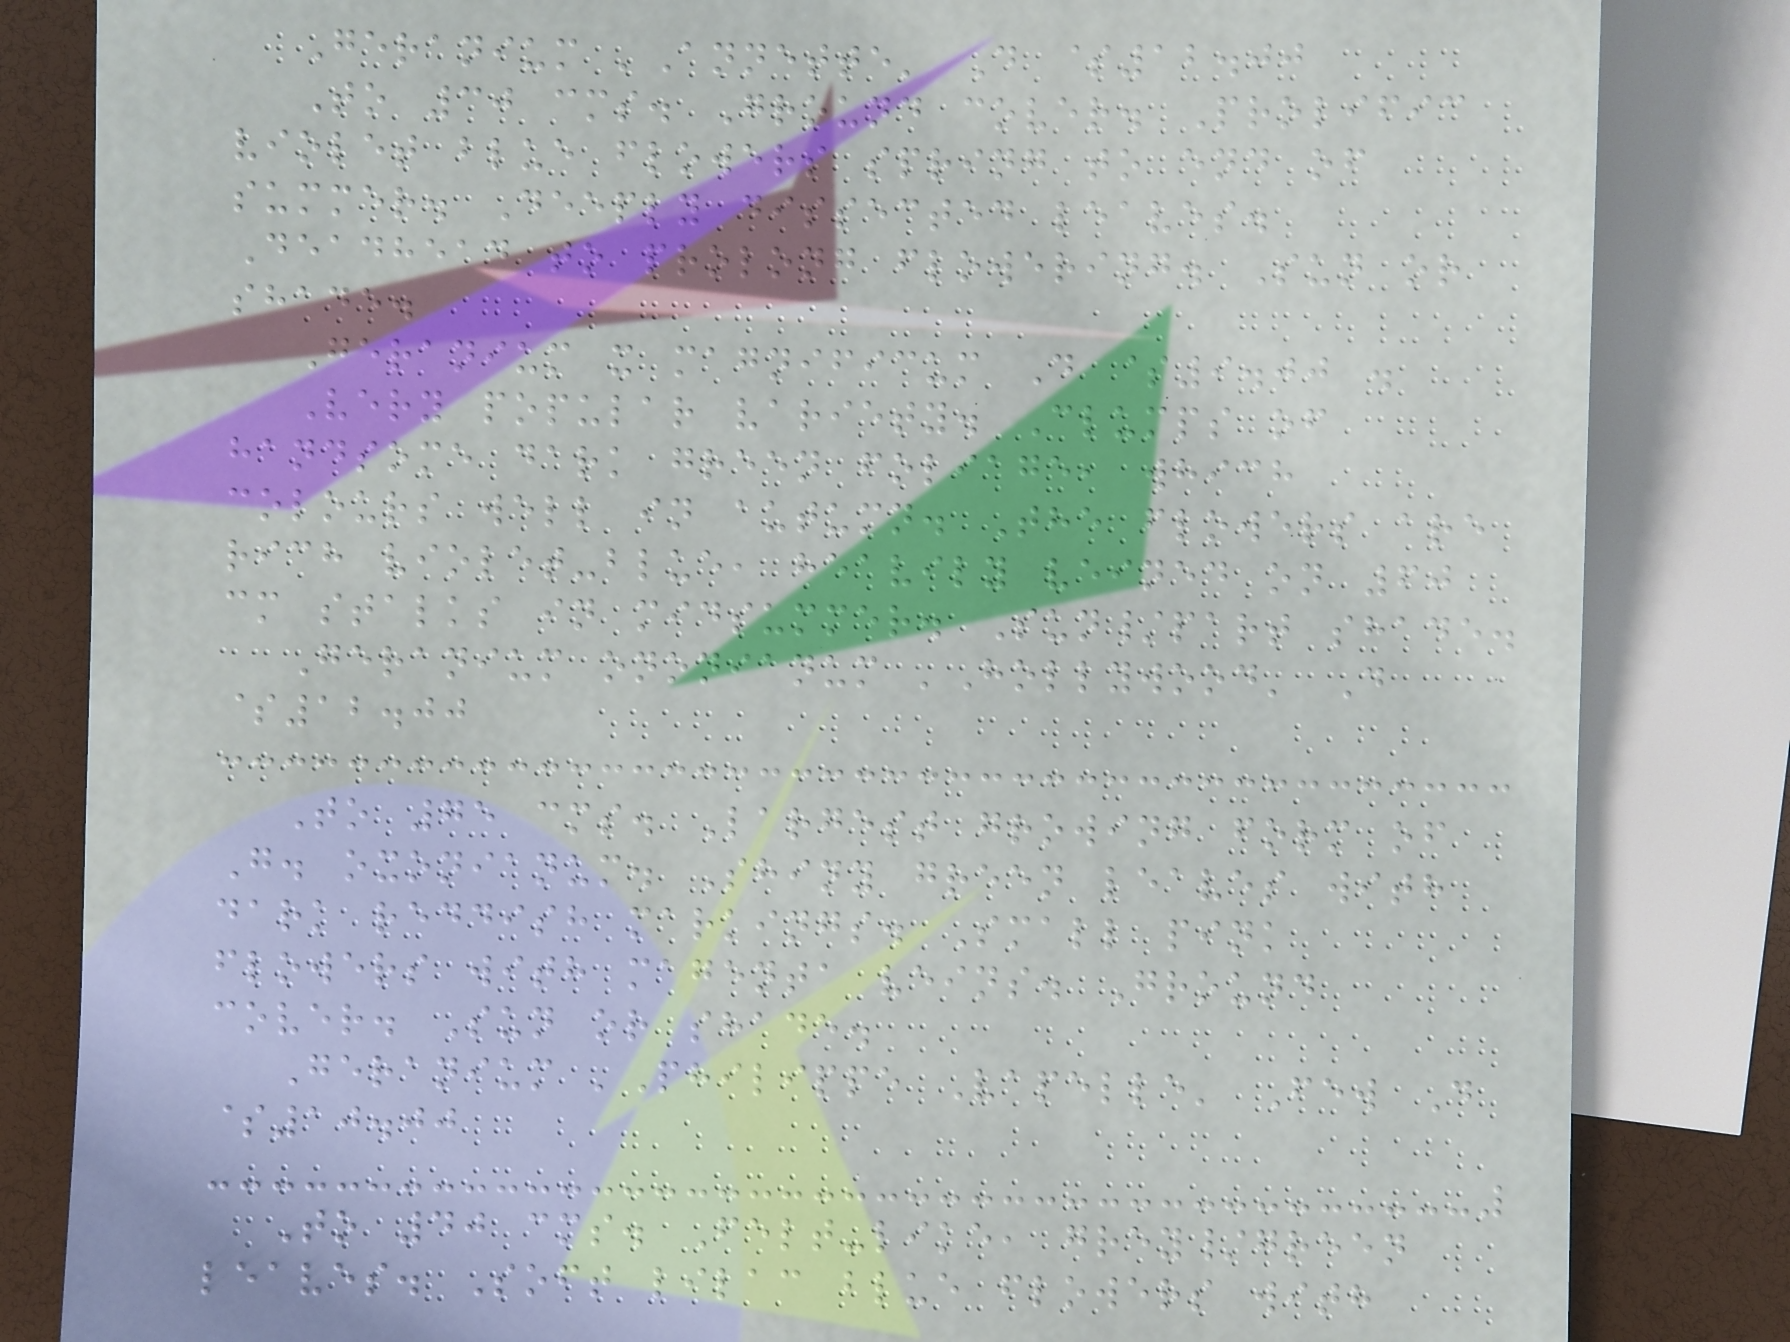Geranium 'Annette' D $12.00
To 30 cms. Ground cover. Prolific
violet blue flowers spring to end of
summer. Deeply dissected leaves.
Deadhead to prolong flowering. Sun or
shade.
Geranium x magnificum D $9.00 .
Very popular variety. Clumps of
handsome dark green foliage, which
colours well in autumn. The flowers are
rich violet-blue, heavily veined on 60
cm stalks in midsummer. Sun/part shade.
Geranium ononianum 'Hollywood' D
$12.00
To 75 cms. Largest growing form of
G. oxonianum. Shiny green leaves with
dark reddish markings. Small pink
flowers with magenta veins. Ground
cover. Sun or shade.
Geranium 'Philippe Vapelle' Few D
$10.00
To 40 cms. Felt-like, grey/green
leaves. Soft lilac blue flowers with
